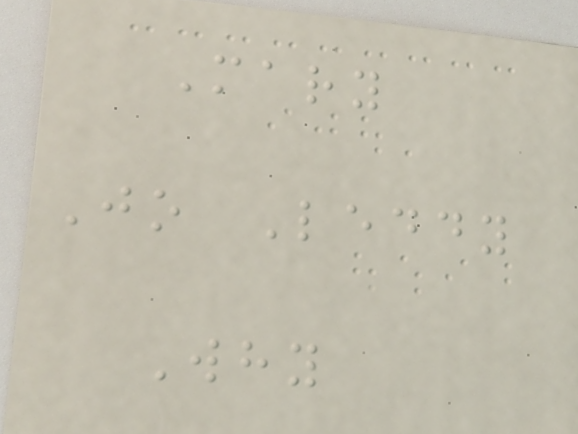Mary
Jo Leddy
Why
